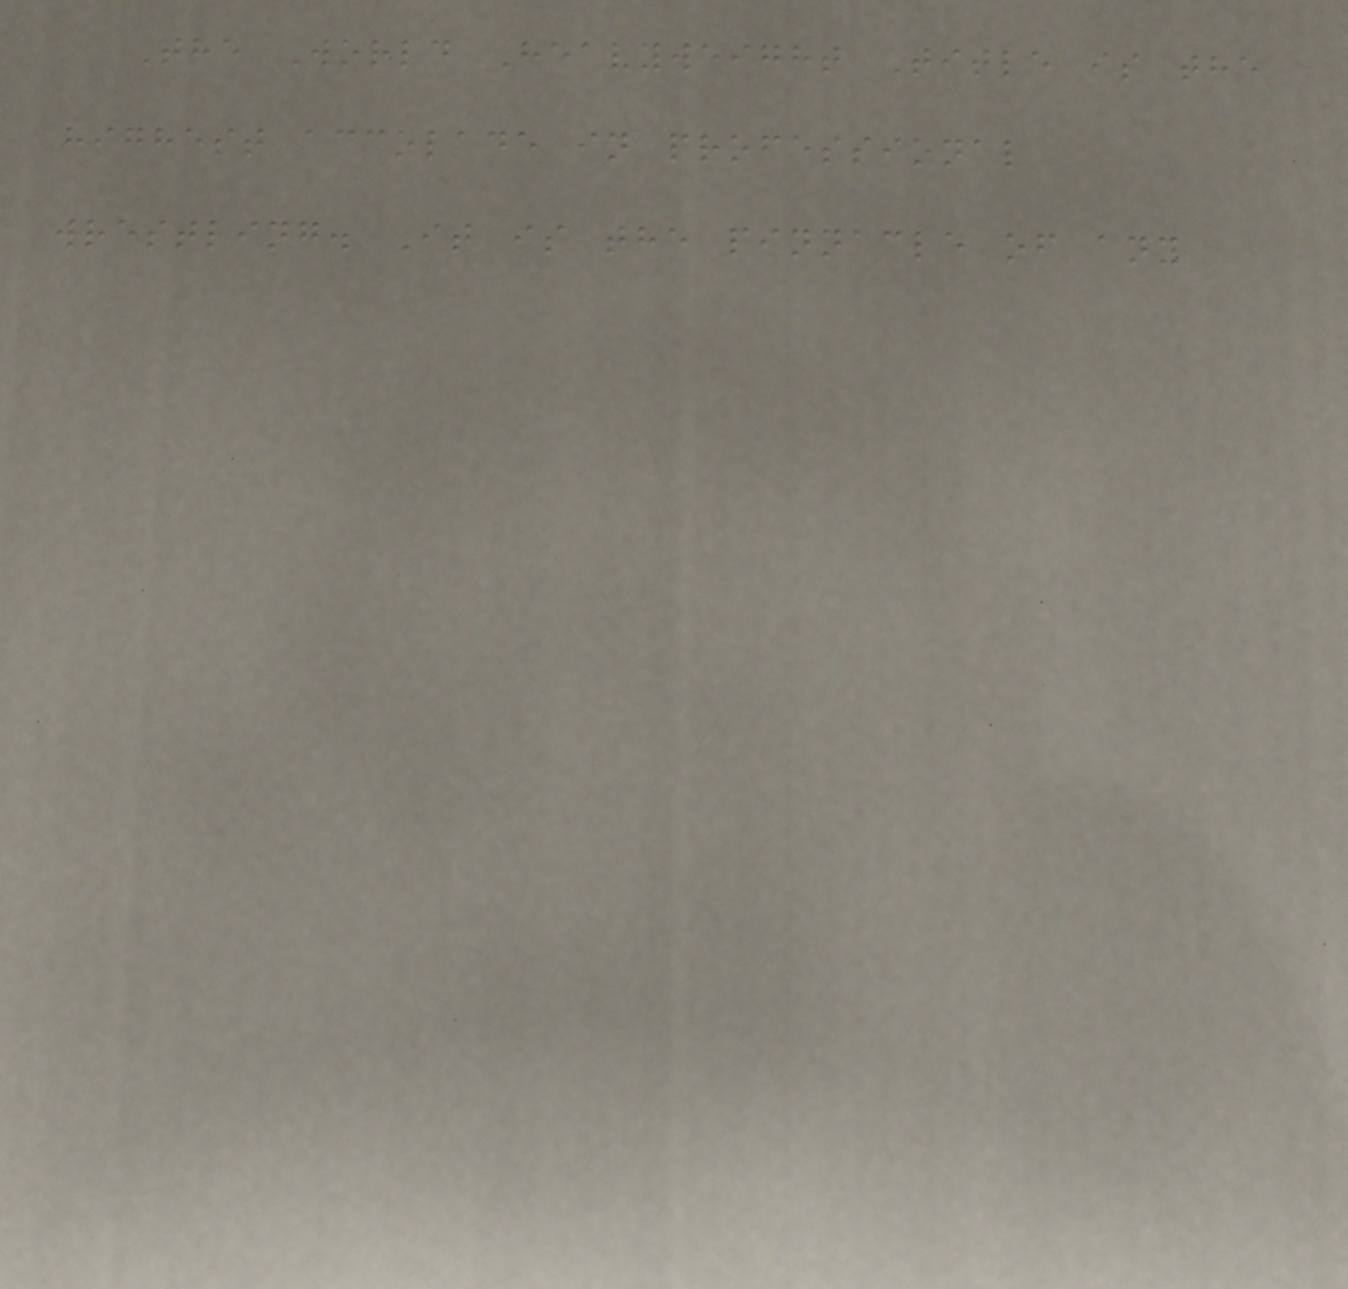The World Heavyweight Title is the
highest accolade in professional
wrestling. It is the pinnacle of any
